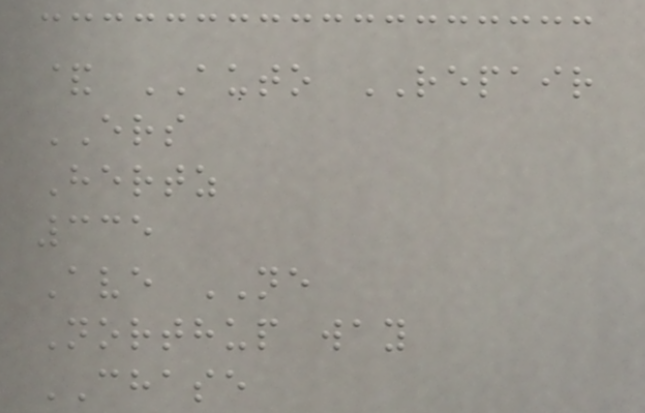& AUTO REPAIR
ERS
Hertz
335
Ave NE
Northup way
CHASE
